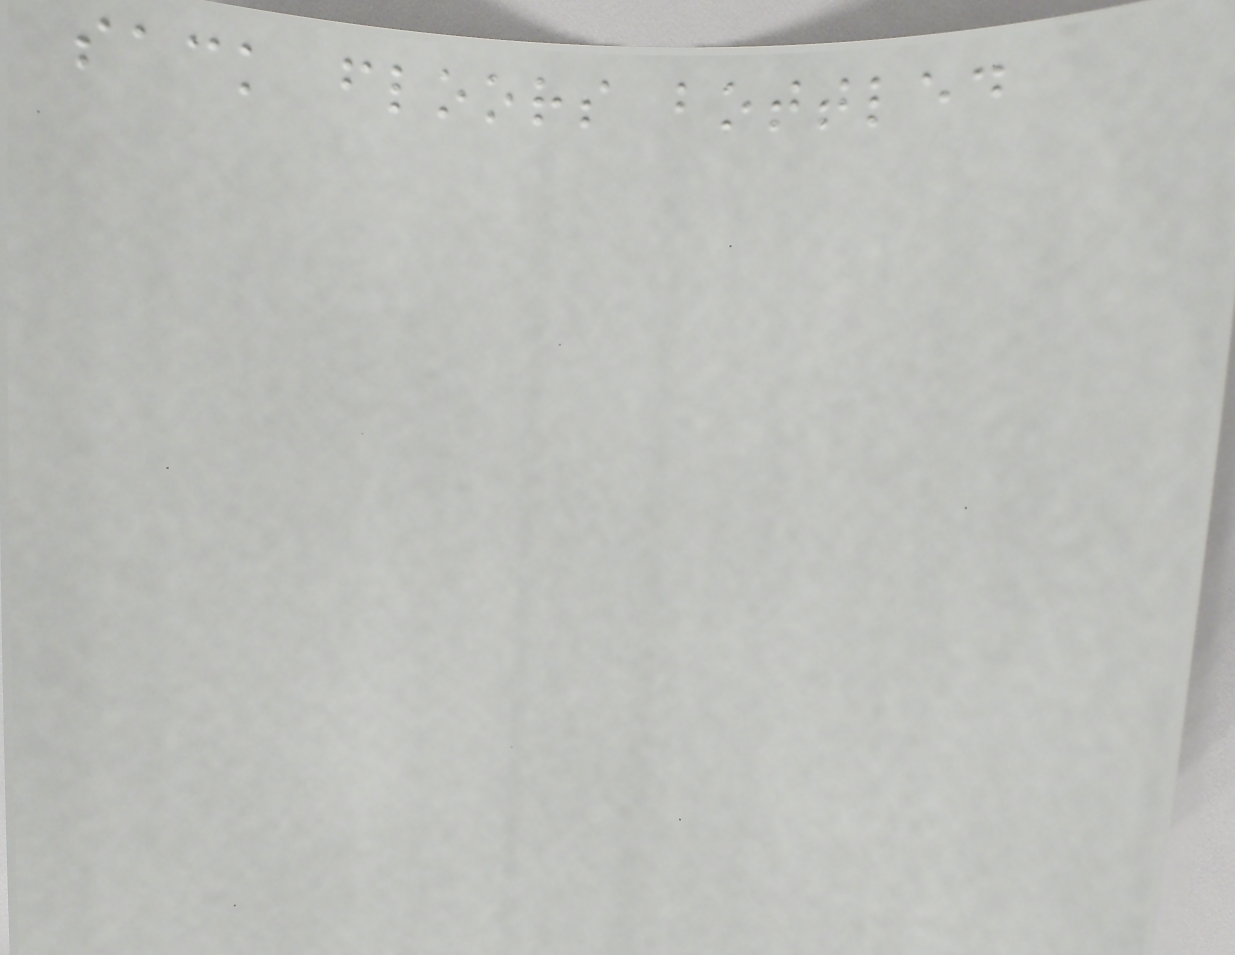sack floors bottled
